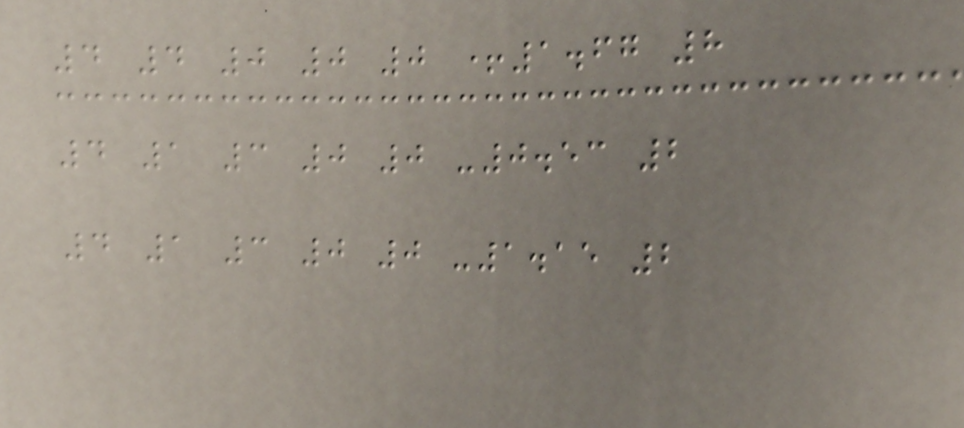4 4 0 0 0 +1.67 8
4 1 3 0 0 -0.53 2
4 1 3 0 0 -1.15 2
